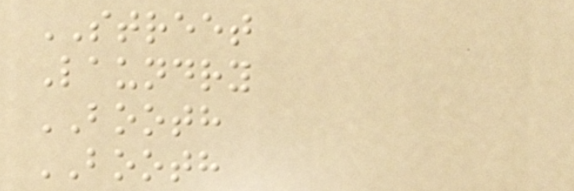STREET
Laundry
BOOTH
BOOTH
